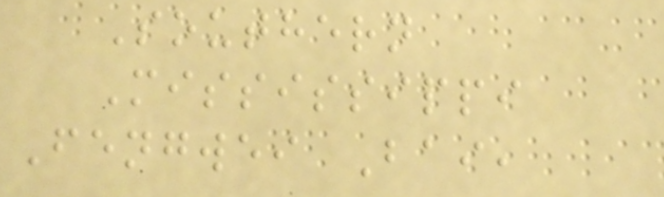Southern
Mississippi
Fengwei Bai,
